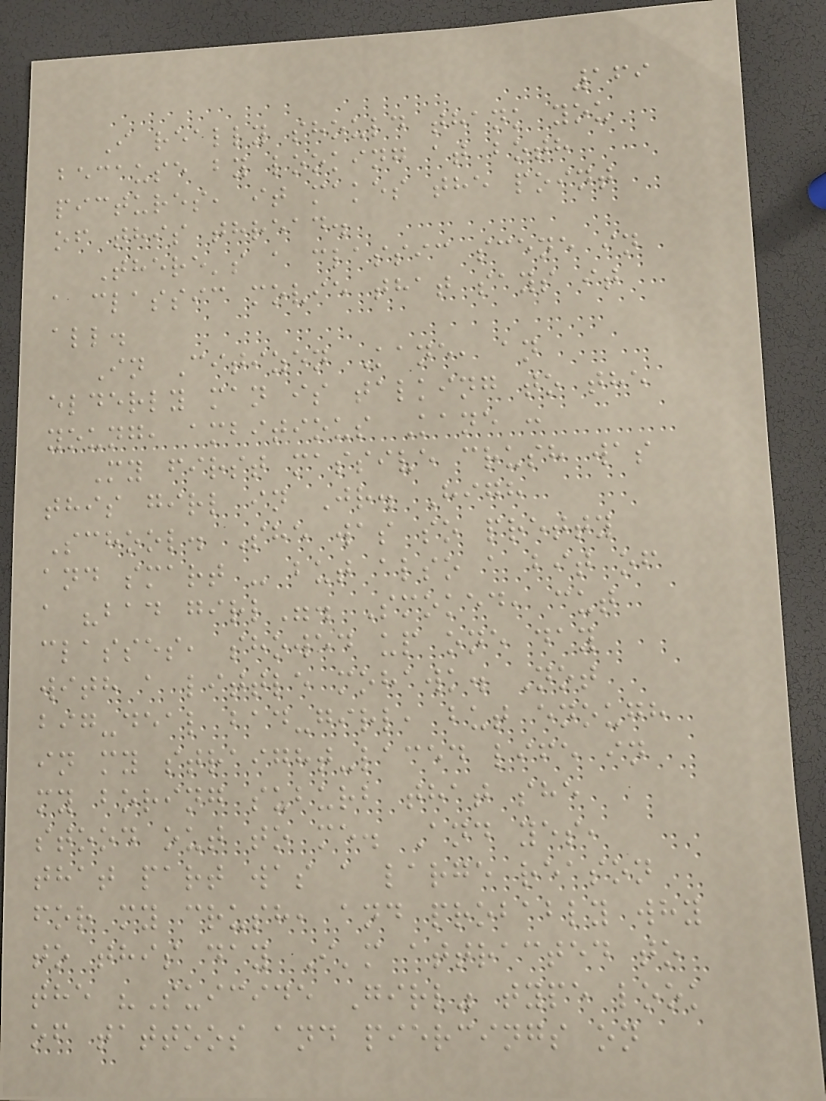169
I really should thank you
because by looking at both
pictures, it makes the point
of this thread.
There's a classic scene in
a classic movie that says it
all.
In Citizen Kane, an
elderly man is talking to the
young, ambitious Kane :
My first massive crush was
this girl in Jr. High
School. She was so pretty
and smart - but also a bit of
a "bad girl". Smoked, cut
classes, showed up one day
with a little mohawk. Not
big-deal bad-girl, but enough
in my straight-laced life in
my boring suburb that she
stood out to me. And yes,
that part was a large reason
for my crush, and probably why
to this day I'm attracted to
the "Suicide Girl" type look
of tattoos and piercings on
